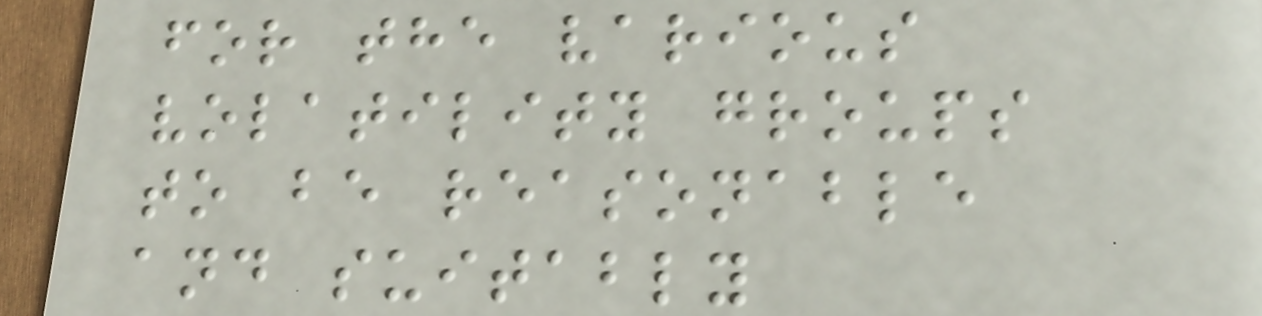for the various
volatility groups
to be reasonable
and suitably
